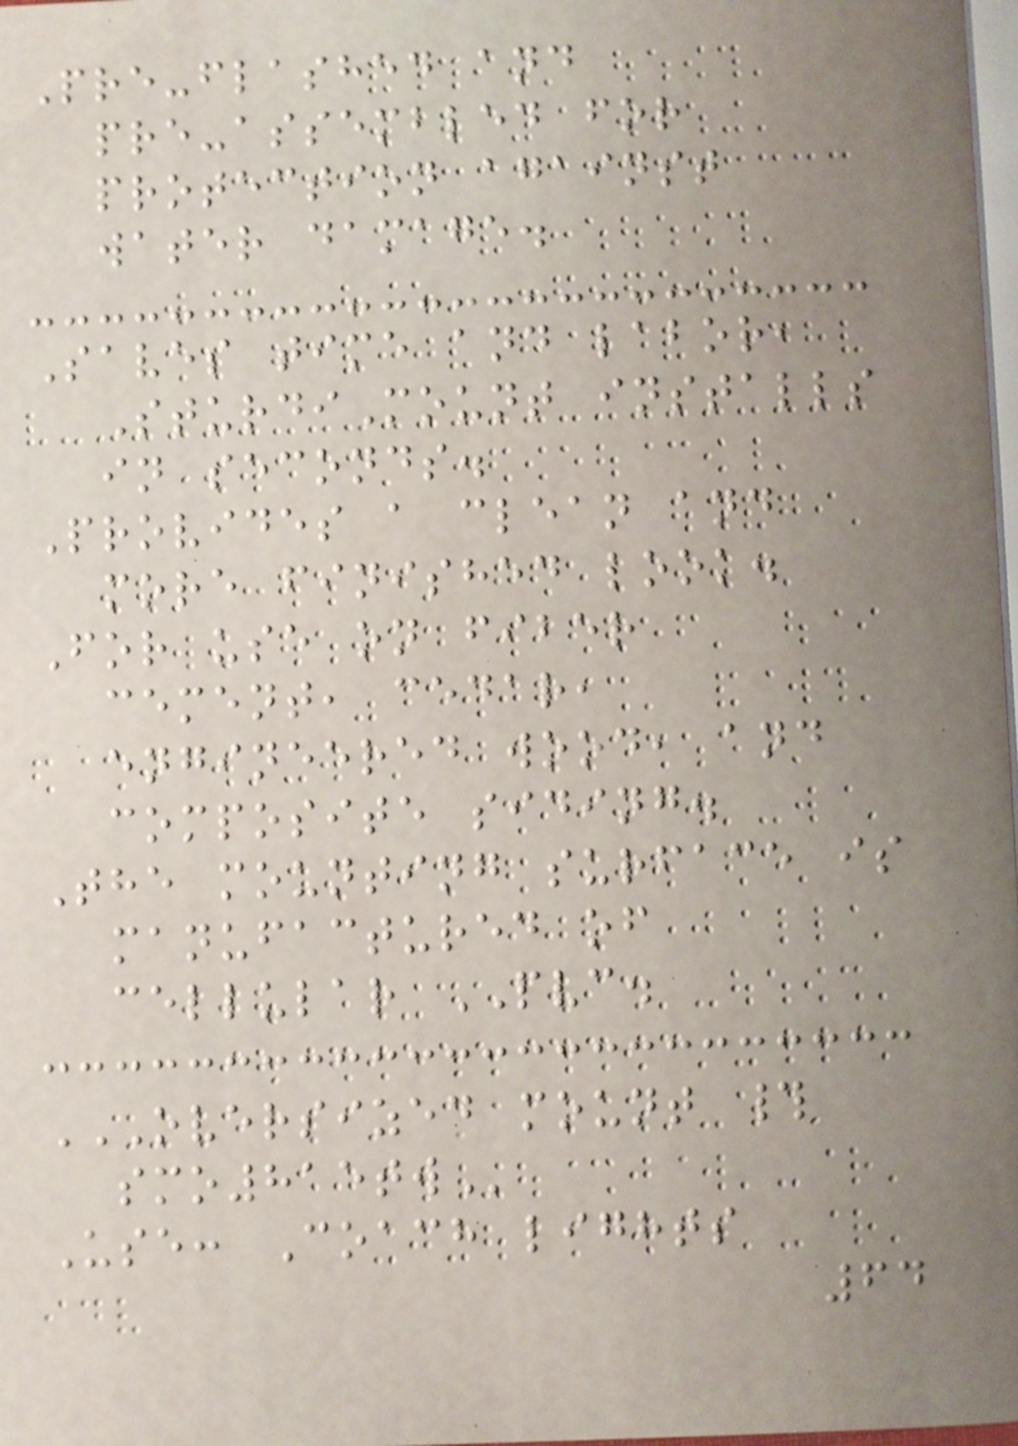Pre-flashed and
pre-assembled for
protection against
water damage.
Saves time and labor,
SturdiMount installs
in seconds.
Provides a clean and
more finished look.
For use on fiber
cement, cedar,
engineered wood, and
composite siding.
The mounting surface is
manufactured of
cellular PVC.
OVERSIZED MOUNT #
SMO815TW
Use: Coach lights
64
